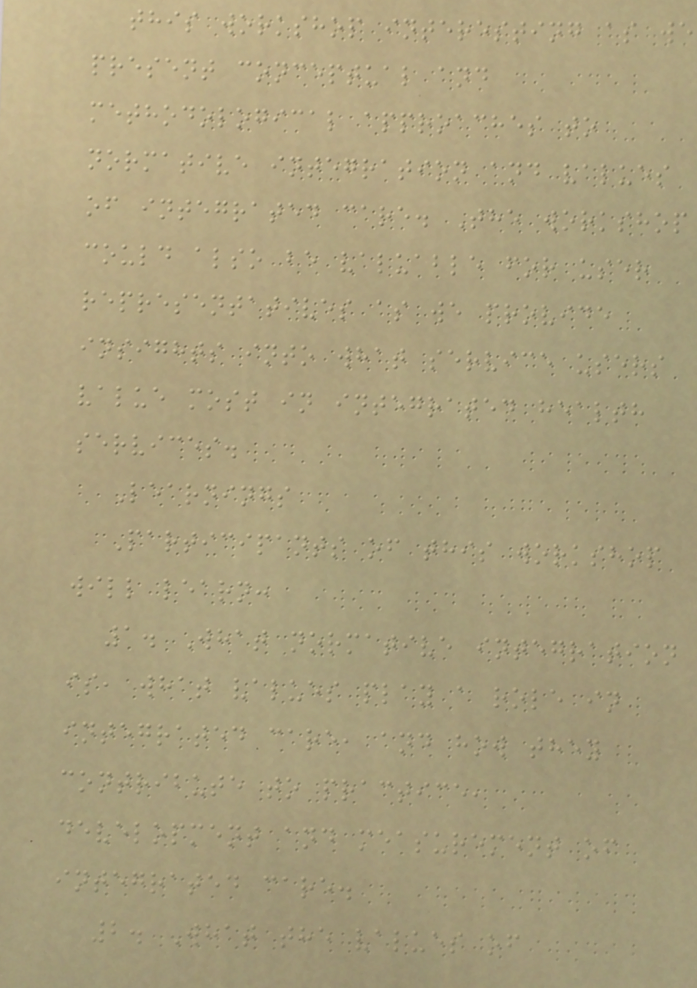this workshop interesting as we
present conceptual and
methodological approaches to
normative integration and values
of integrated care. The workshop
could also be valuable for user
representatives as we provide
insights into what service users
value most in integrated health
services.
Learnings
Participants of this workshop
will learn:
1. What normative integration
is, what values play a role in
integrated care, and how they
contribute to practice,
development and measurement of
integrated care.
2. What the values of
